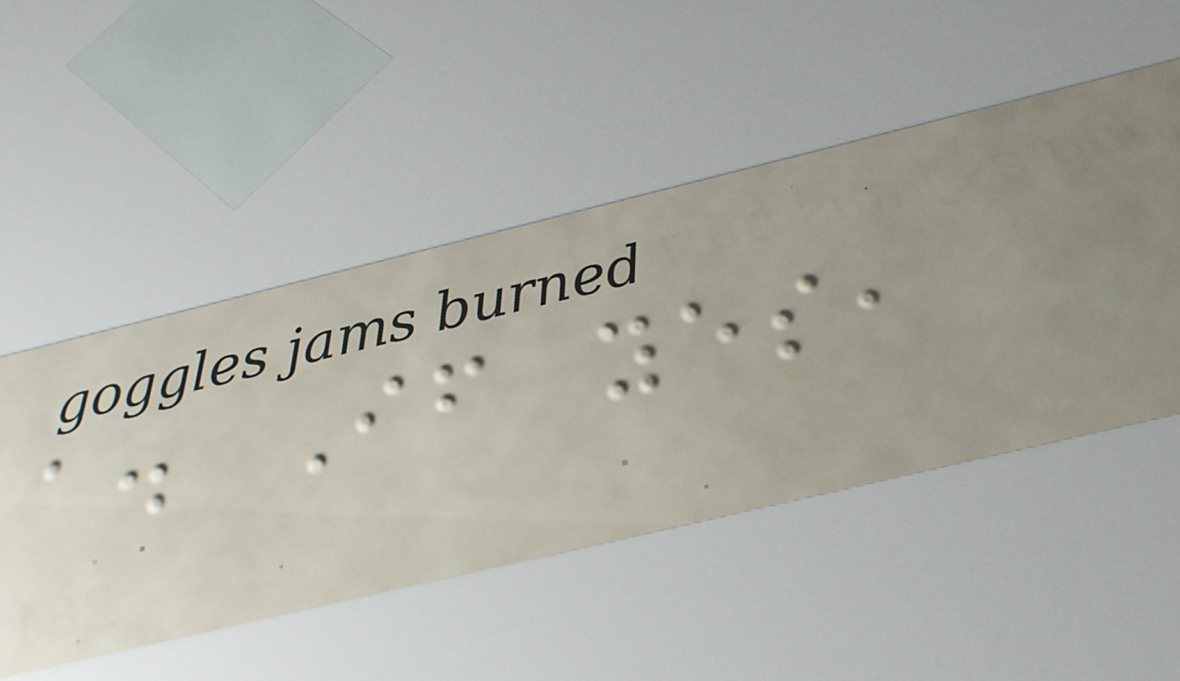a. If yes,
